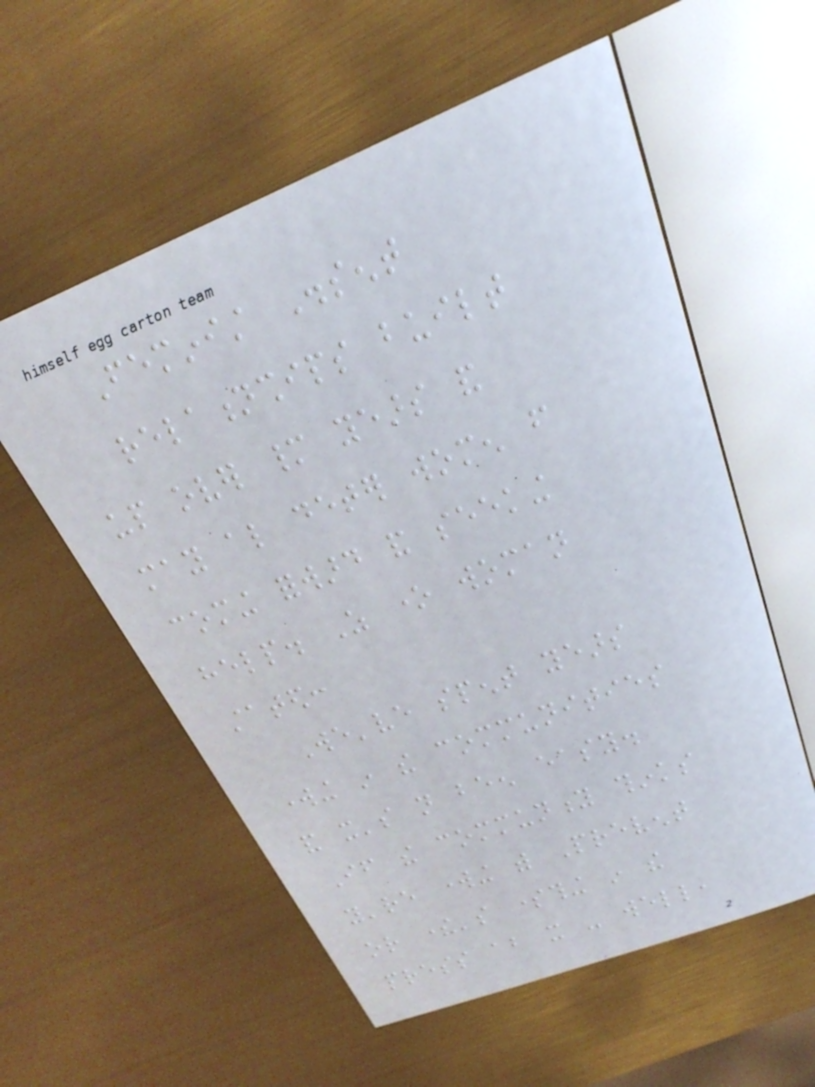Feminist Dissent
relationships built
up over many years and
may also deter women from
coming forward and seeking
help. As one woman
stated:
We've spent years
working in the communities
and it's not been easy.
If the community thinks
you're working with Prevent
or there's something in the
press about it - well,
